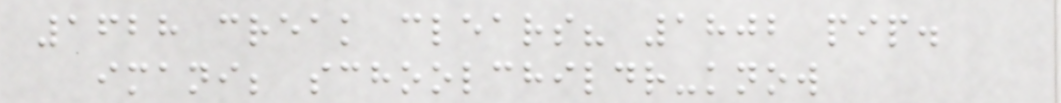1628 creak clears? 1802 pip.
imani; schoolchildr-know
